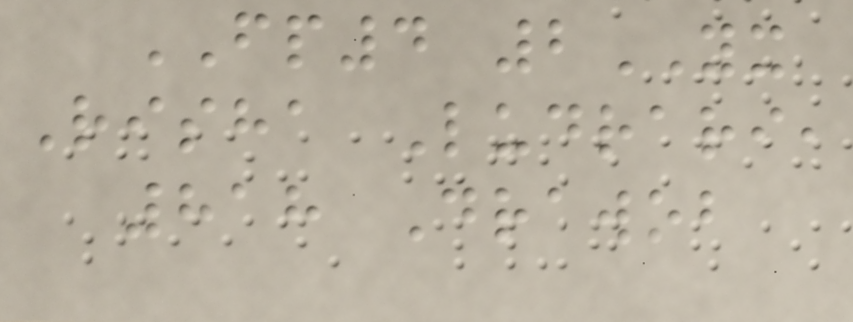FP4 2YX
Risha Ludrari,
818 Drawob
